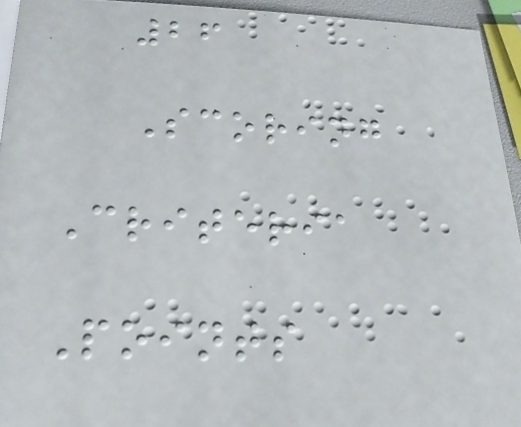26
Scoring
Criteria
Points
